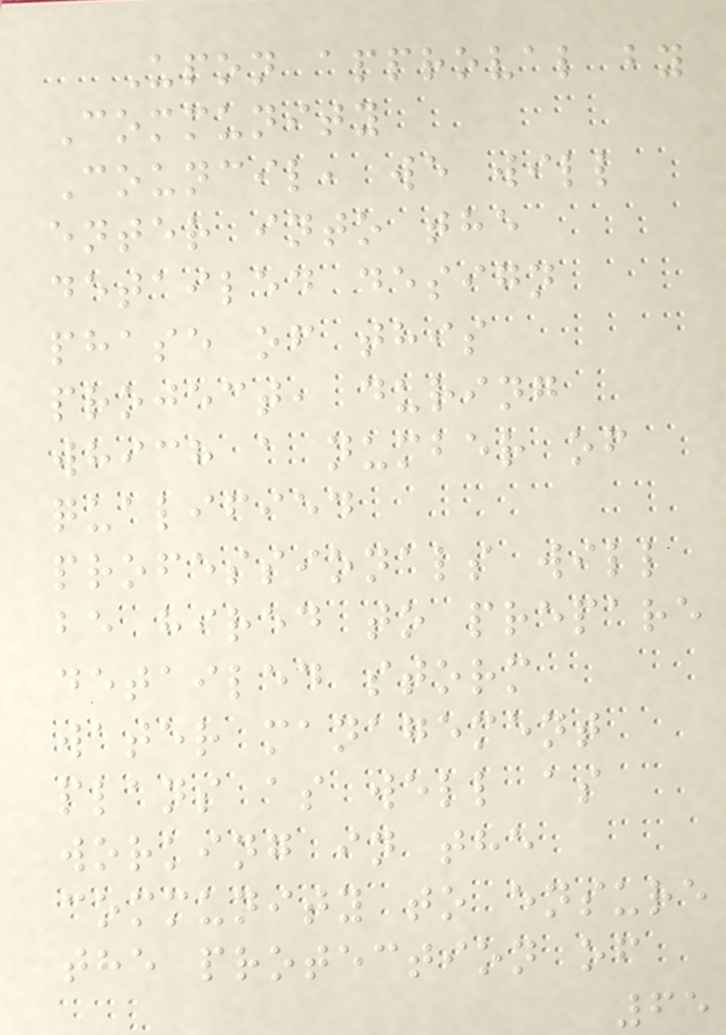Upon approval by
Community
Council, we will
enter into the
detailed design
phase of this
project, during
which a number of
qualified
professionals will
be hired to prepare
detailed storm
water management
plans as well as
working in the
community to ensure
the protection of
65
